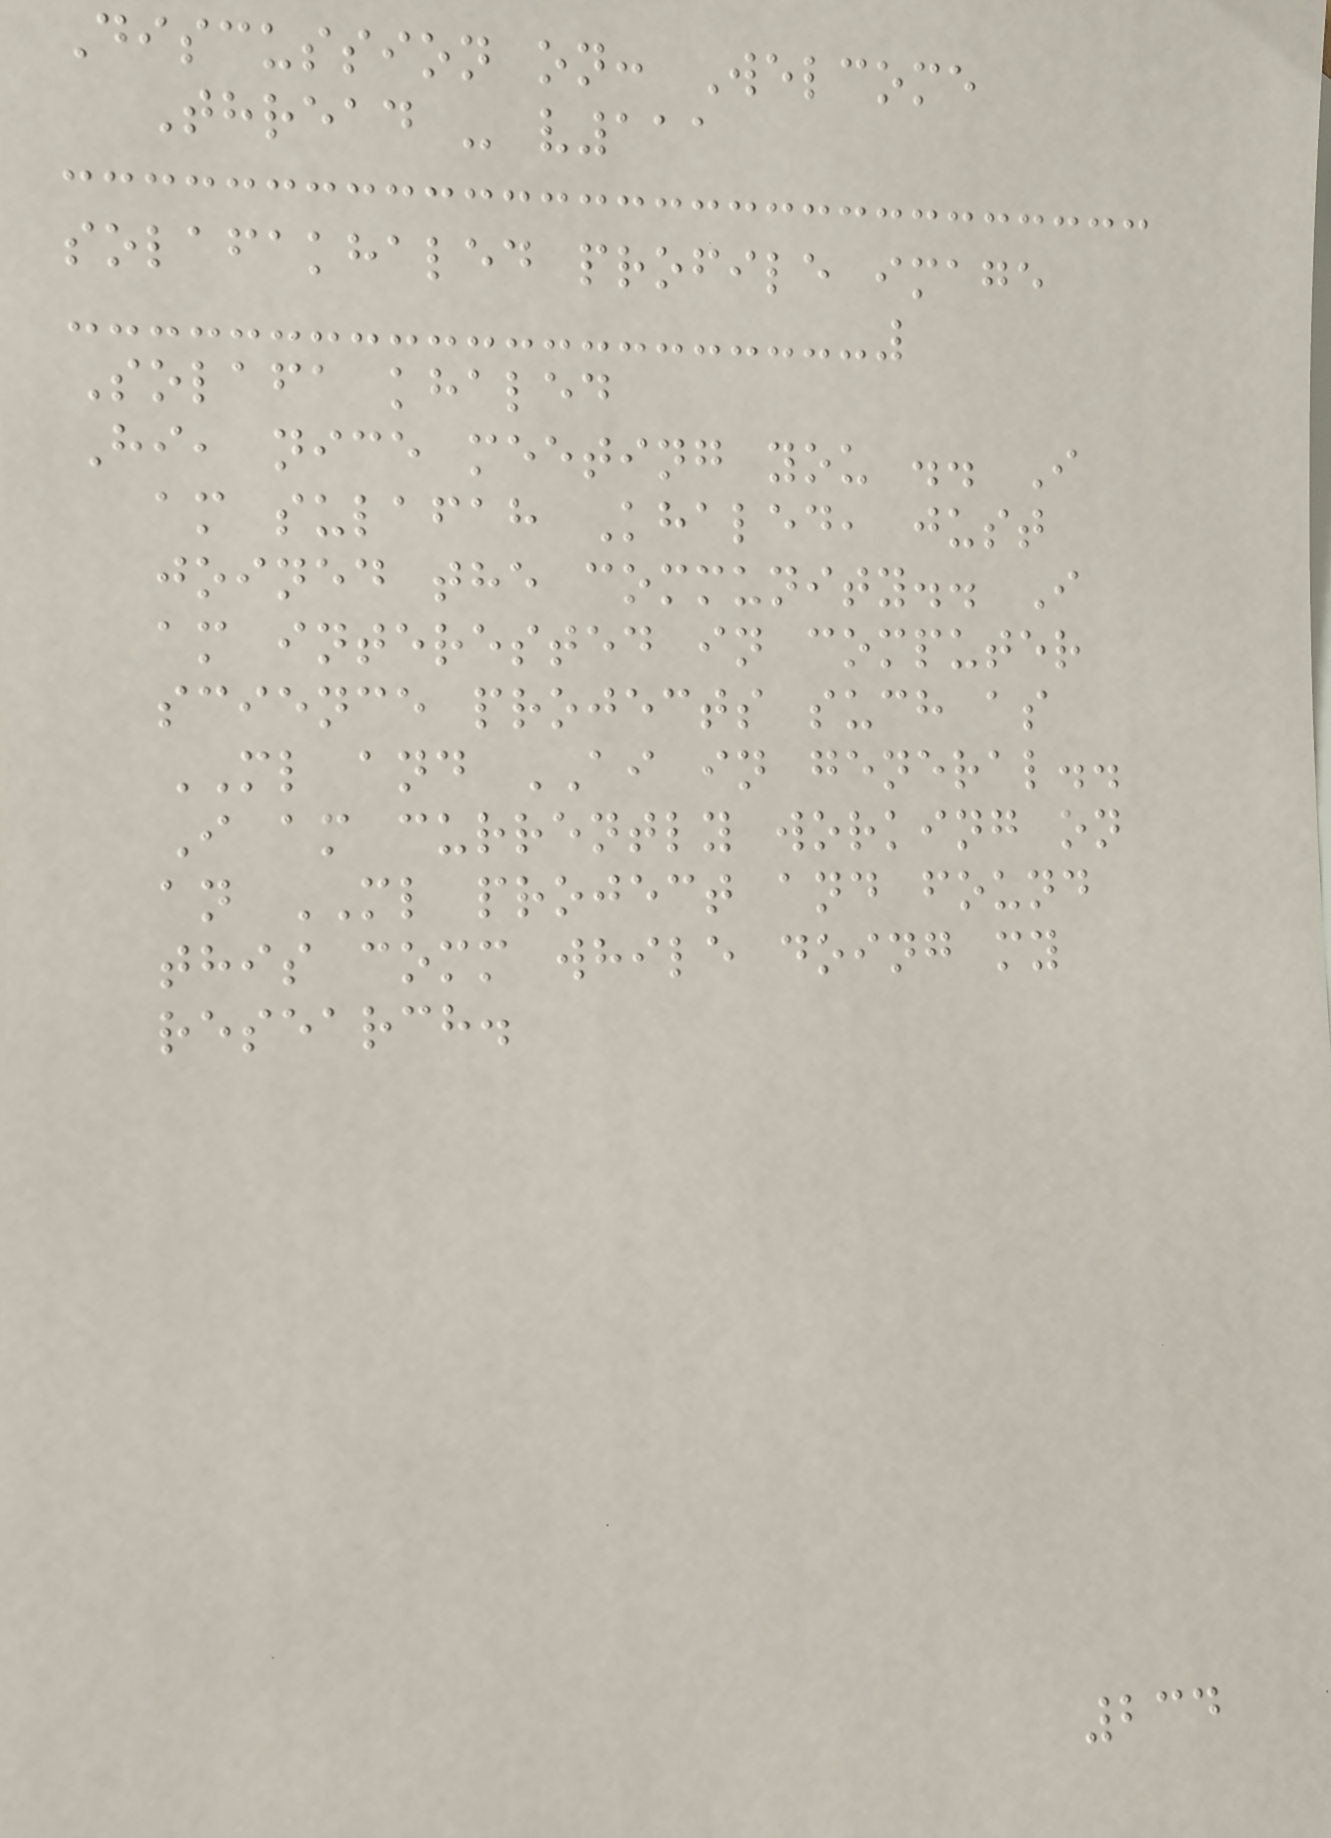Discussion on: Welcome
Thread - v111
solafakhaled profile image
Solafa khaled
Hi, nice meeting you .. I
am sulafah Khaled, just
joined the community.. I
am interested in computer
science projects such as
ML and AI in general..
I am currently working on
an ML project and found
this comm while doing my
research.
234
